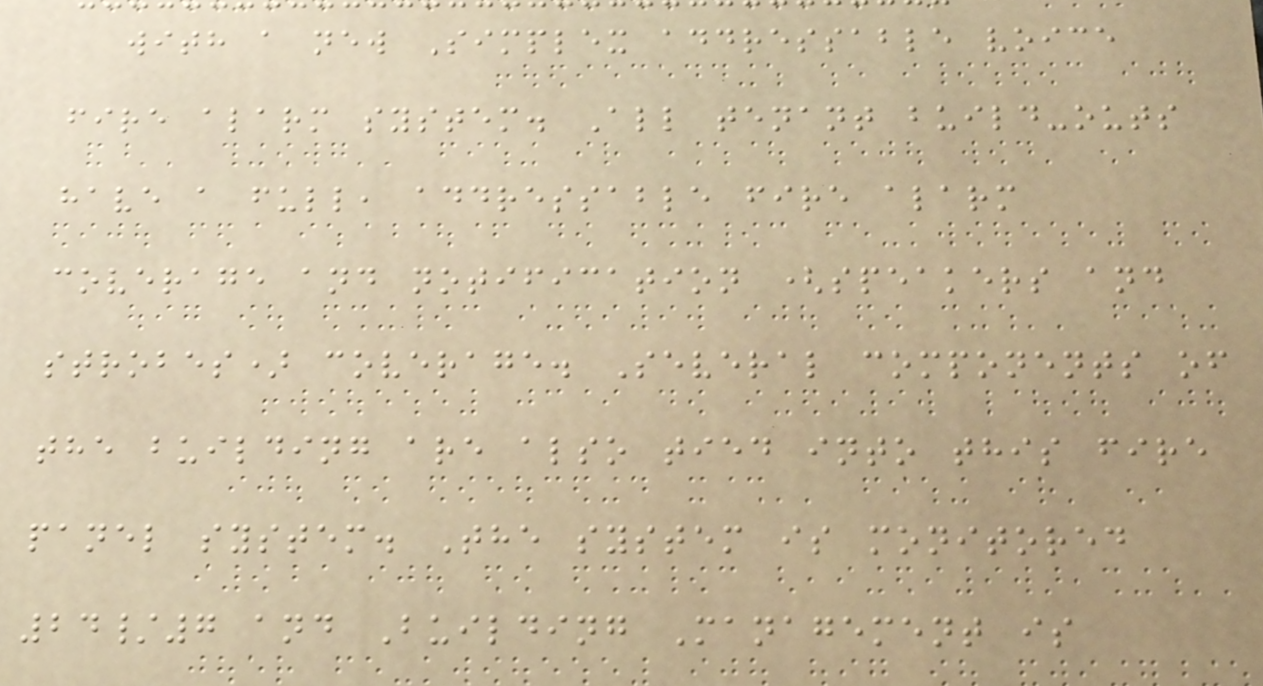with a new Simplex addressable voice
fire alarm system. All tenant build-outs
have a full, addressable fire alarm
coverage and notification (speakers and
strobes) coverage. Several components of
the building are also tied into this fire
panel system. The system is monitored
24/7 and Building Management is
